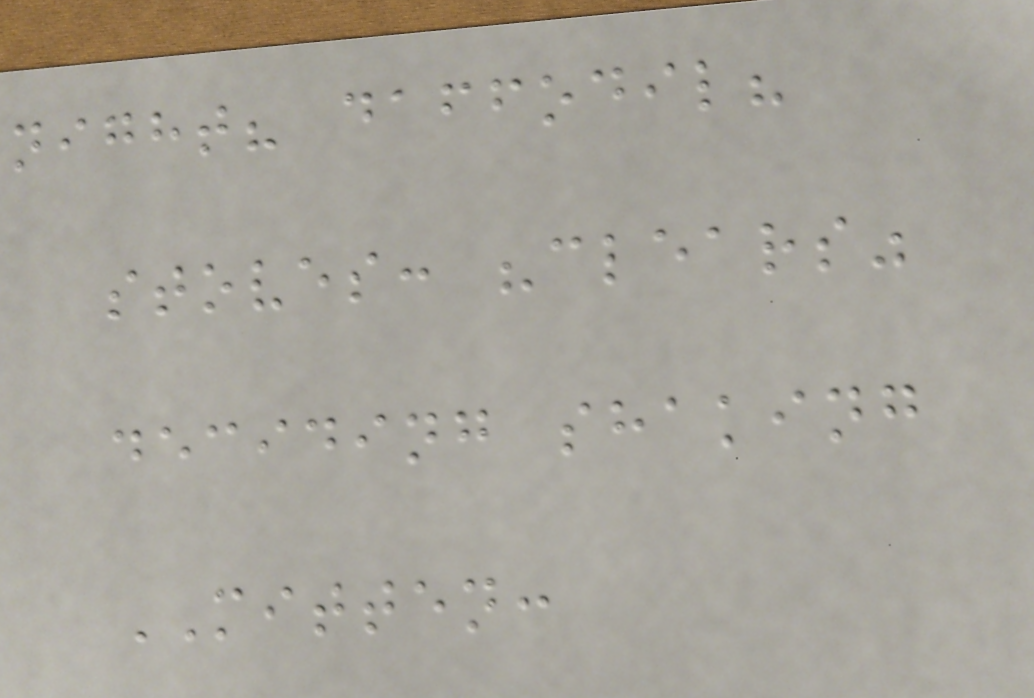night? daffodil?
stoves: "clears"
deciding shaking
MITTEN:
